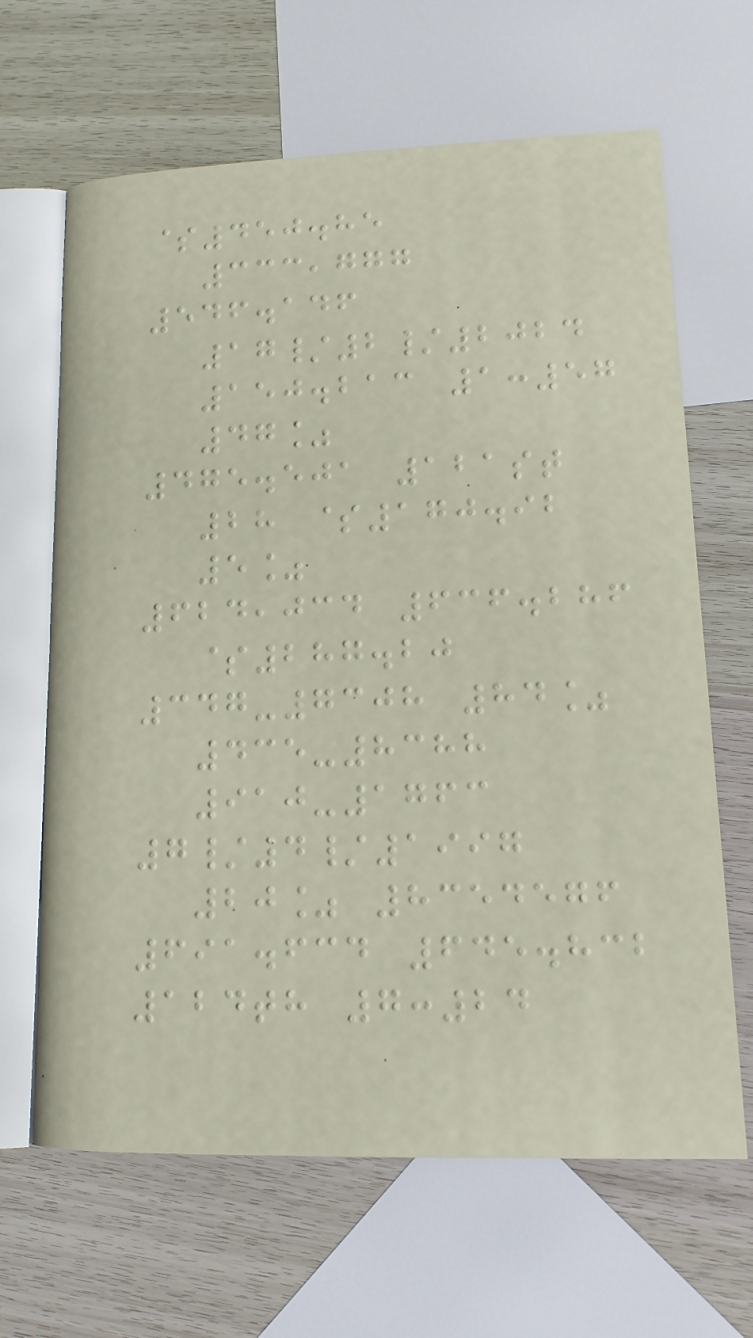$450.85
333,777
546.146
17/2/2024
150.213 1:57
47%
475.501 121st
28 $170.92
5%
624,034 636.286
$287.20
347-7308 84%
435-8388
910-1763
7/4/1997
20% 8354576
691.634 645.832
124th 7:24
